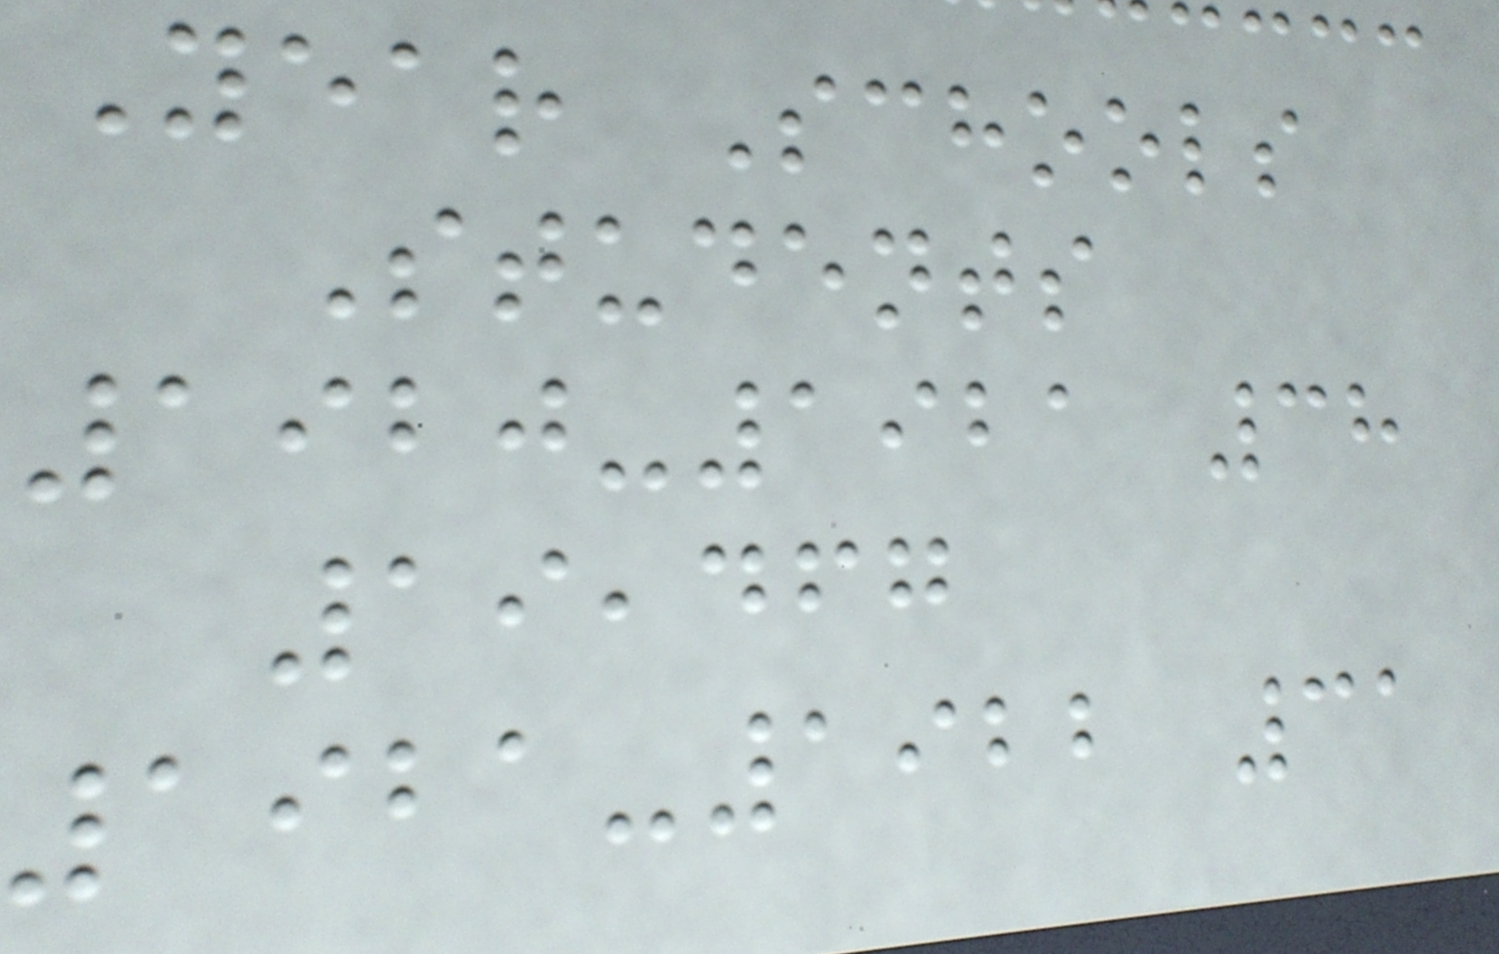Year Schools
Students
1920-1921 38
19,467
1921-1922 31
